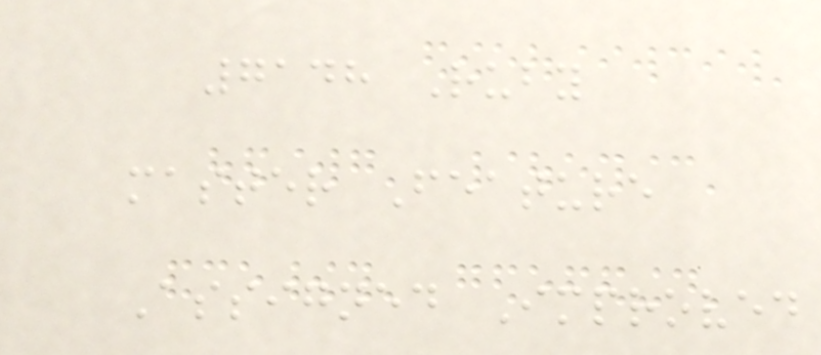7148 Ruby
master Feature
Assigned Improved
